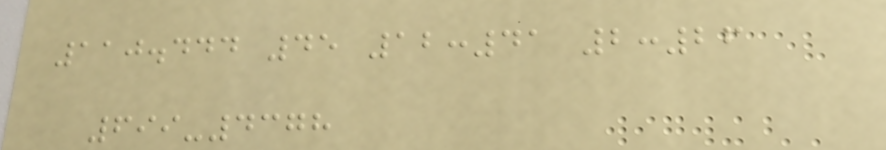110.444 45 12:41 2:26
699-4378
